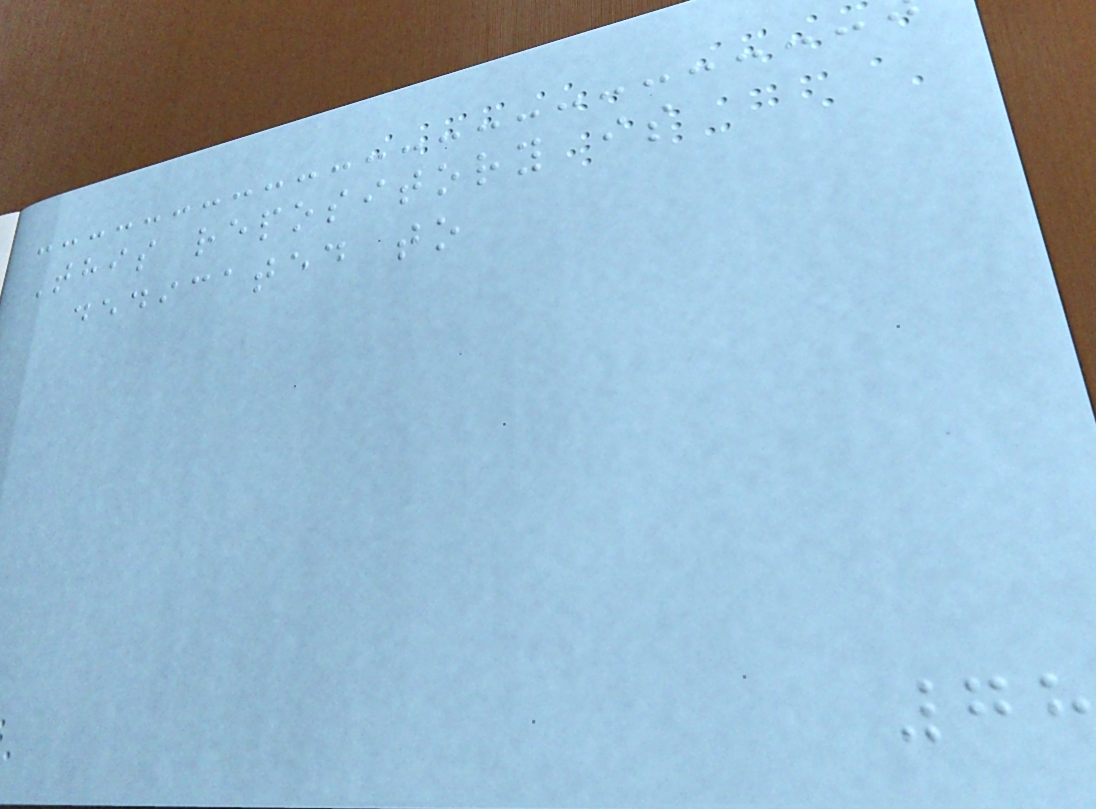This repository is
dedicated to
78
